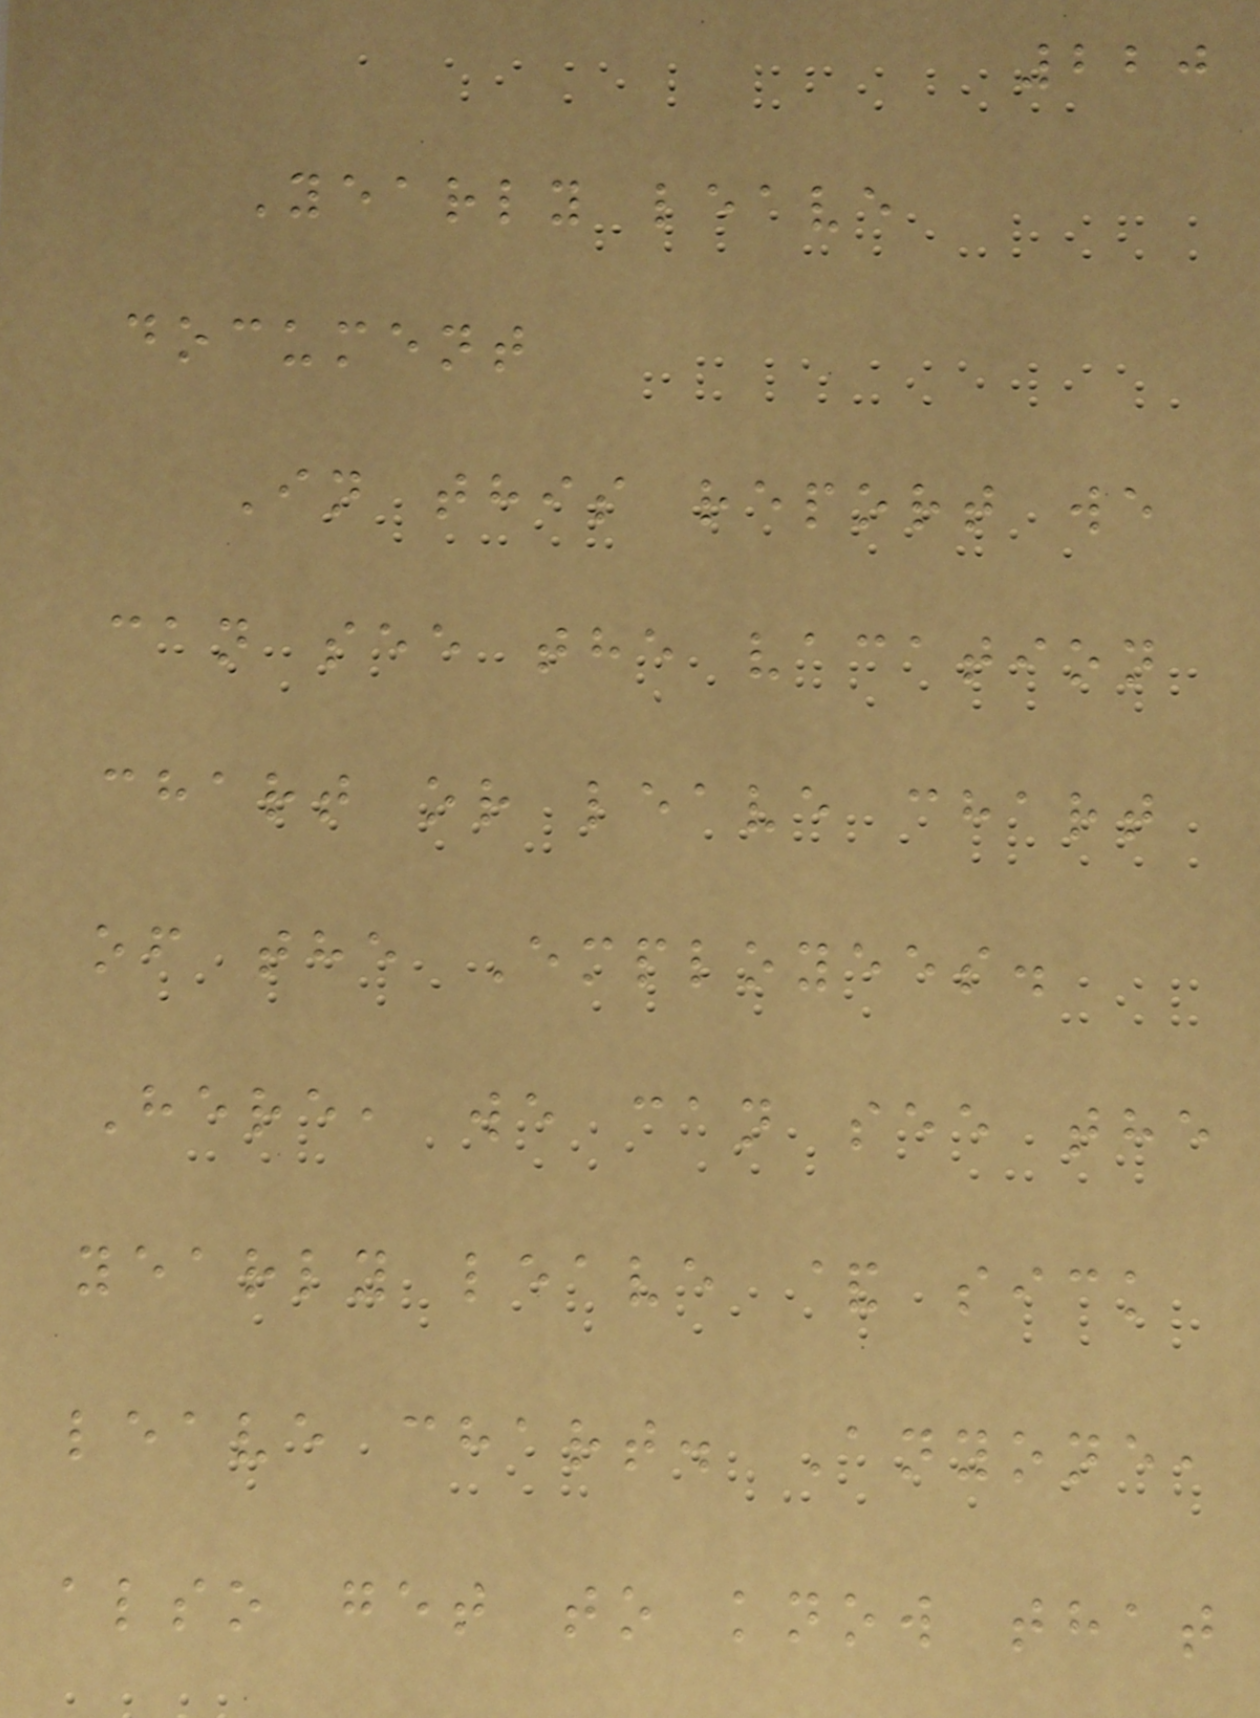220
Yearly leave
document
In this report we
can see the vacation
chart or leave chart
of the Employees.
Here, we can see the
yearly leave & sick
leave chart. Anyone,
also get to know that
